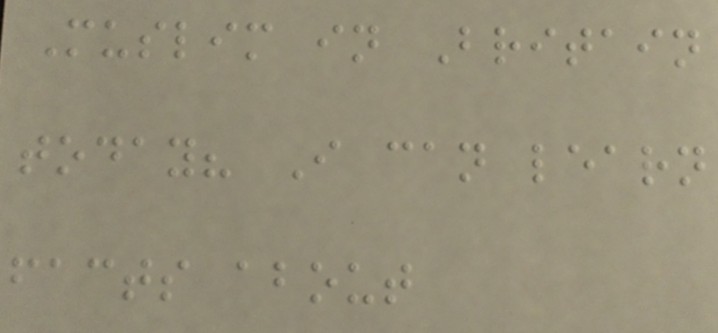Muslim in Britain
today? I can learn
facts about
